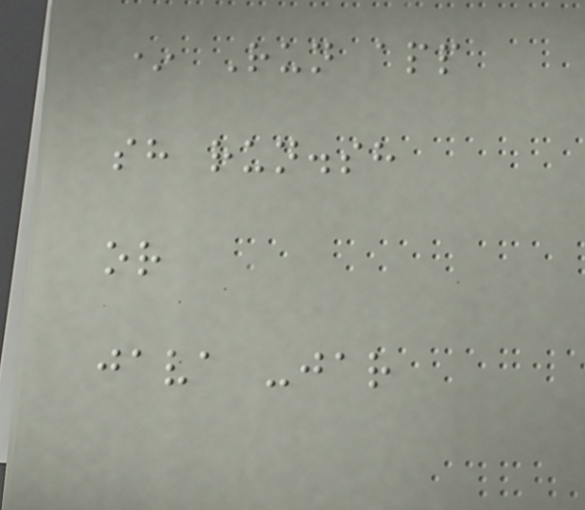* Run app
sh run.sh
or
java -jar
